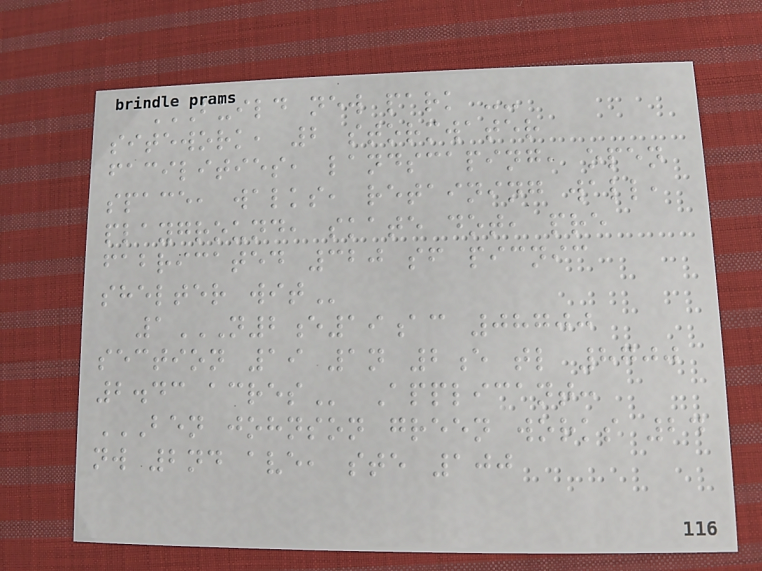BUILD NEW PARK --
SITEWORK, 2 STORMWATER
FACILITIES, LANDSCAPING, OPEN
SPACE, WALKS, RETAINING WALL,
PLAYGROUND, SKATE DOT, PRE
FABRICATED 320 SF PICNIC
SHELTER WIT
1N2E19AC 08700
SECTION 19 1N 2E TL 8700
2.43 ACRES Applicant:
BEN JOHNSON GREEN WORKS 24
NW 2ND AVE, STE 100
